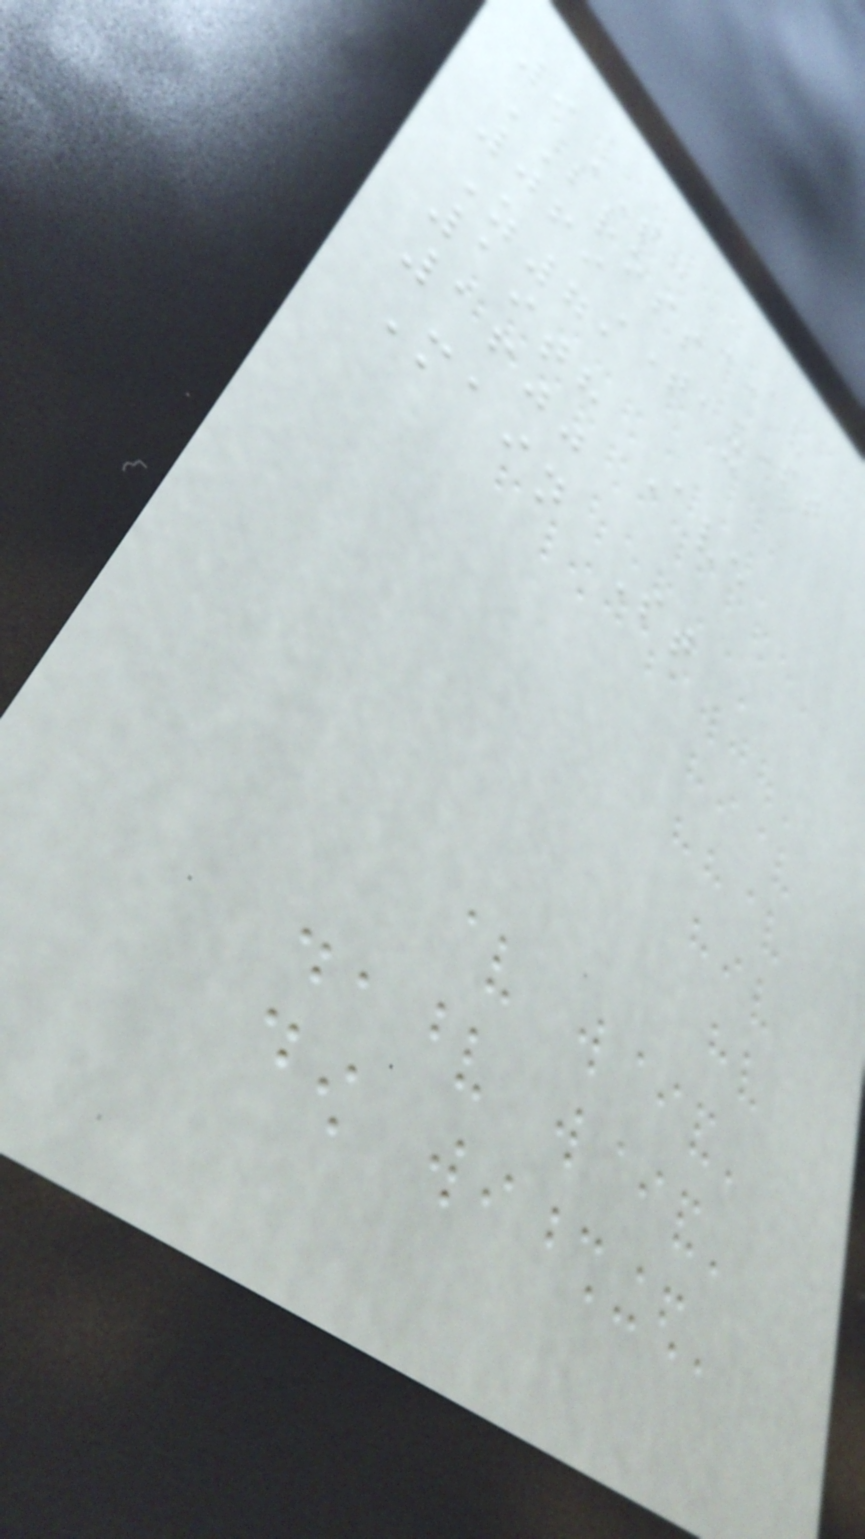9TH AV
BROSS ST
069TAX
Z71
19th Ave
1600
Main St
